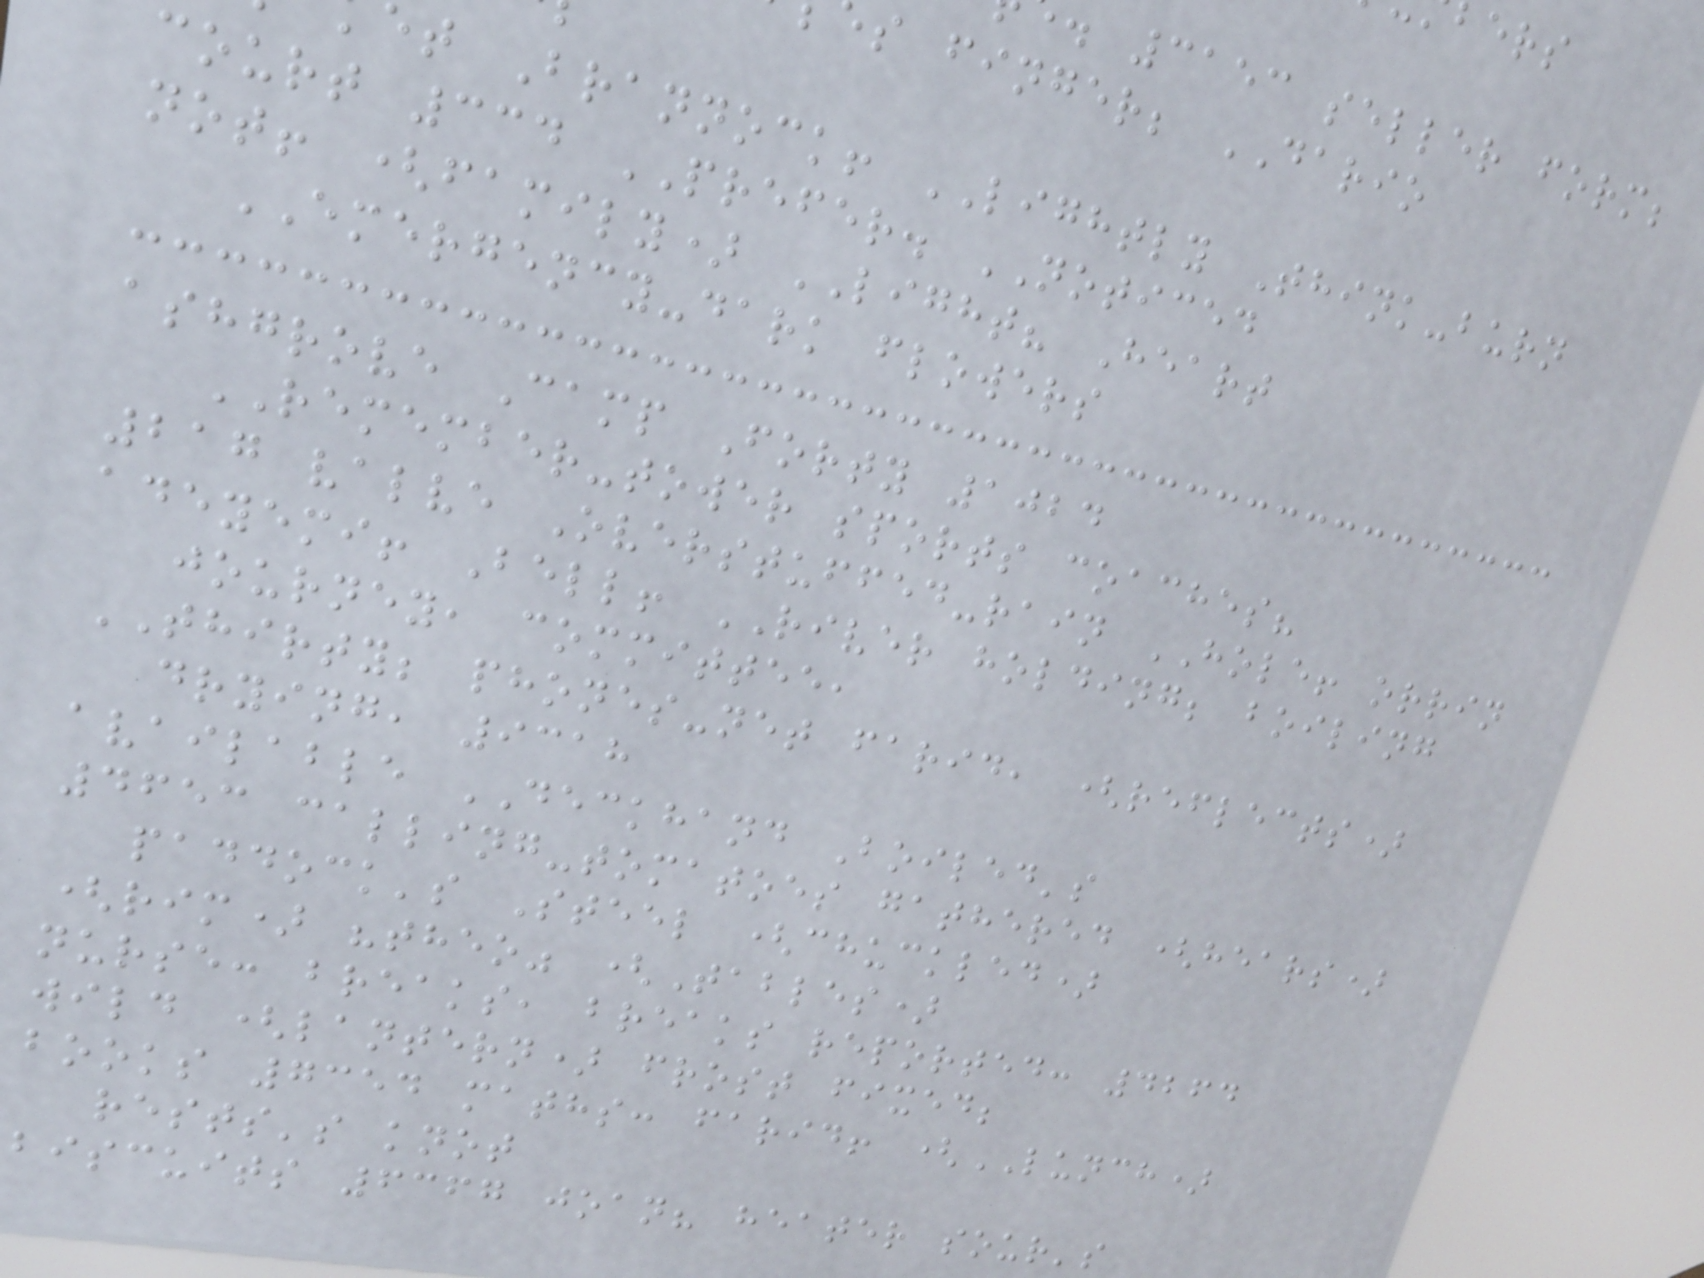. 3153 seller form;
s finger; DARIO
et Brannock! LIGHTLY Think-burn
court 334 PREFER. NOTICED
not! (family) LIGHT? Heart
EMERGENCY-dark flowers
ashgrove Camp Forty 1024
REMEMBER-tower sports coaches?
217 valve Overstuffed-rain HOLE! orrin
adeyemi! Bell! RIVER holding; boiling
journey, committee,
THIRTY; phones-net farid, (reflects)
drying, 9318
available DECKHAND Boiled's
4653 calling-tomatoes gathered (hears)
paddock's Steel (chuckled)
(rim) "theo" (Tables)
nurse: breaks, breaks reported: 4264
wild (lantern) frost fixed;
books 7354 maths: farid! (LUNCH)
rests's knot
biscuits 6367 joan? heater sour's
